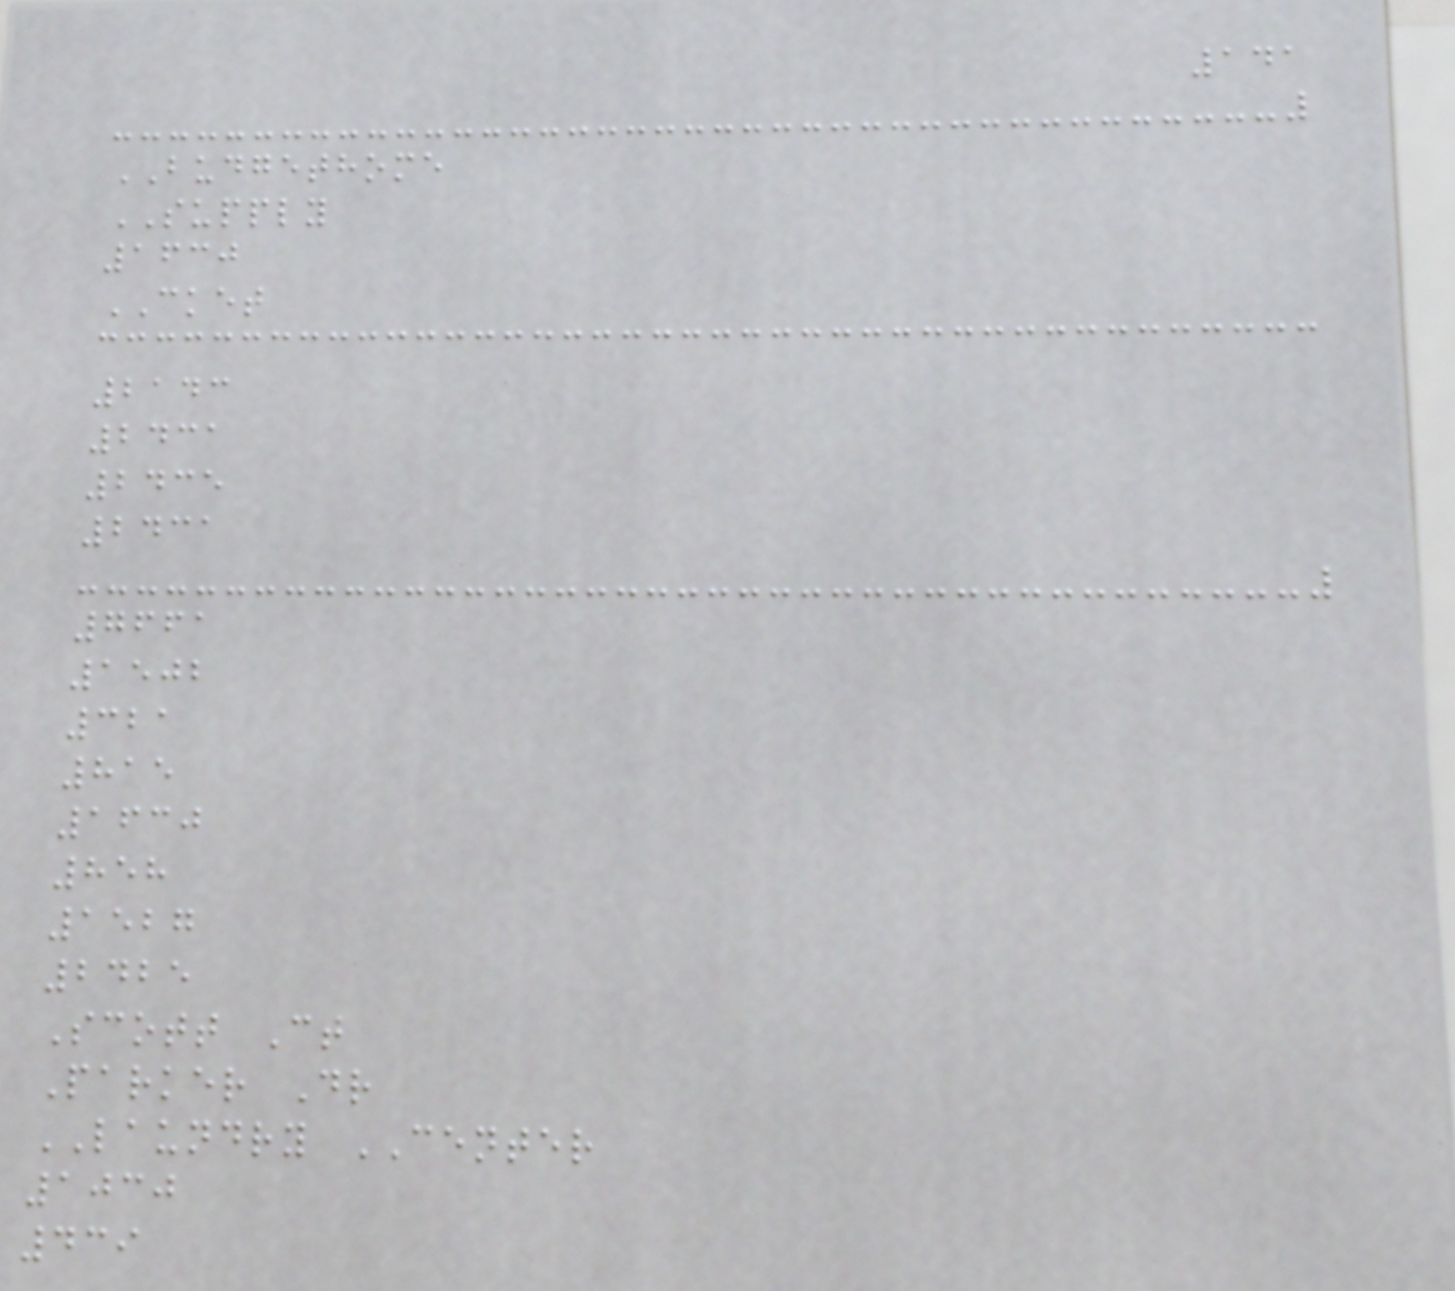141
BUDGETHOME
SUPPLY
1630
CKET
2143
2431
2435
2431
7661
1502
321
815
1630
858
1527
2425
Scott Ct
Parker Dr
LAUNDRY CENTER
1030
439
